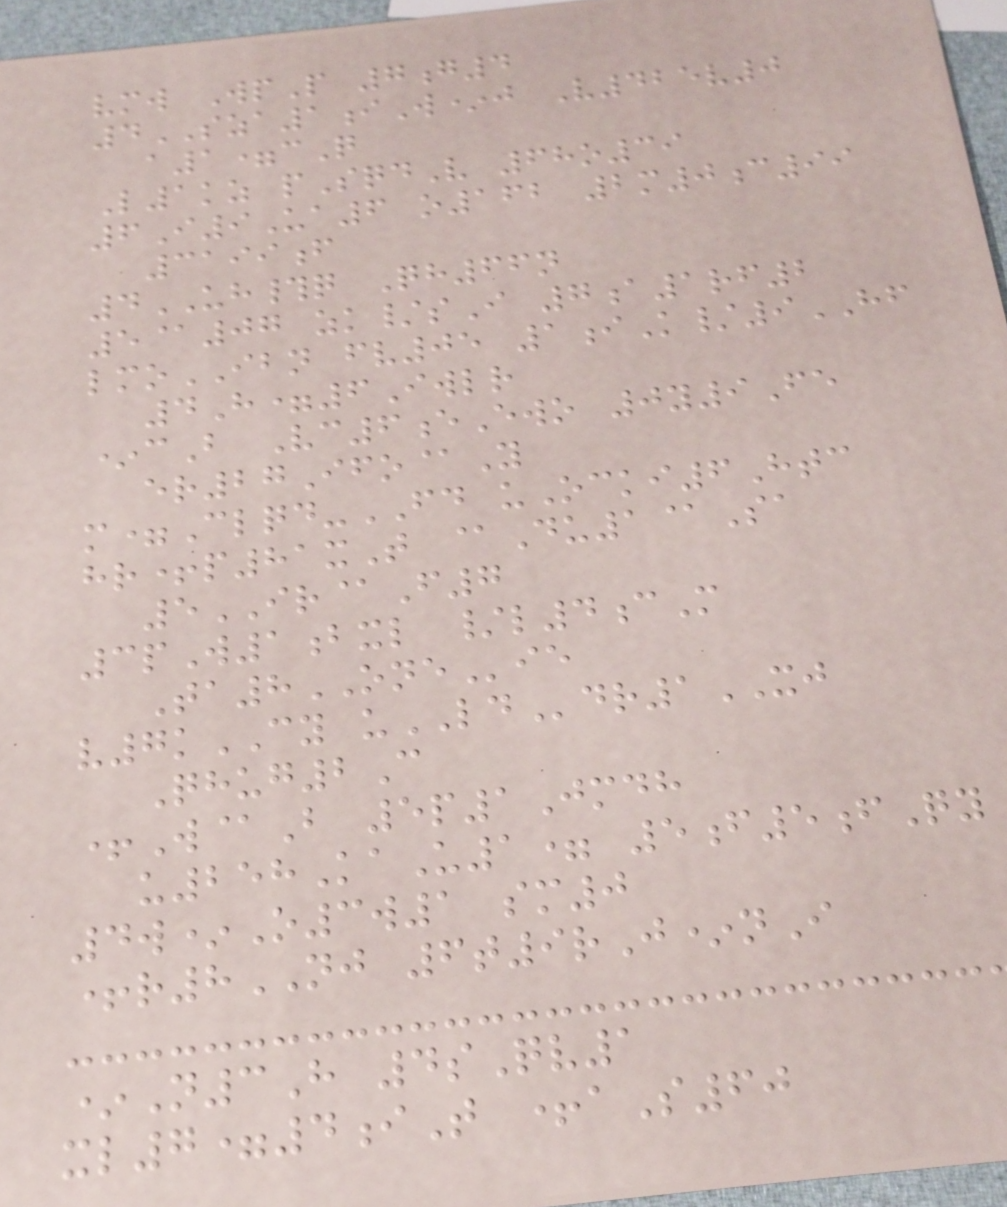vmw WpP 7g4
4SZA1iW*j V425v0
a1=cQ
L1kz pSqdV 68o39
6I9Ua6 o162 2m0c99
3199f
4UH#q Qh66n
5@07 zk/sI 7a1rf2
lmoIBN fv05 1iK/9HF
4H=6Iwlr
*cB Vc6eEwo 0y9Fe
er27Ifo@Y
m=Clqd-FD uOcki6Htc
hr+p81xT @Du1@Sa
5IR@F7
3pW1bxl /l4cM
Ta8ONEie
v7kCY uLDdr1XJ
Qhug2C
+W@B 5p1Jmdh
u258KaU1= 5f5fQy
4w*O3w1 sm0
+r8NJ 6t9rJ*nI
*N3H 4sQv1
xl7=4iT +aS60
